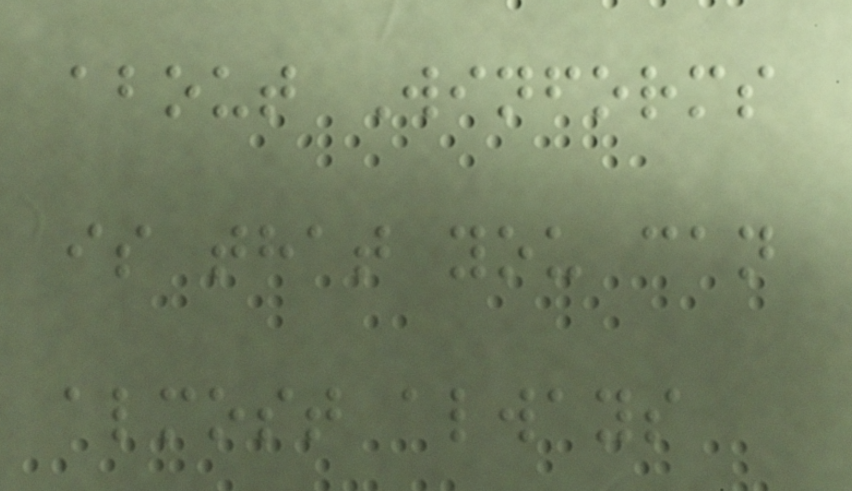about Winforms
is that you can
almost always
